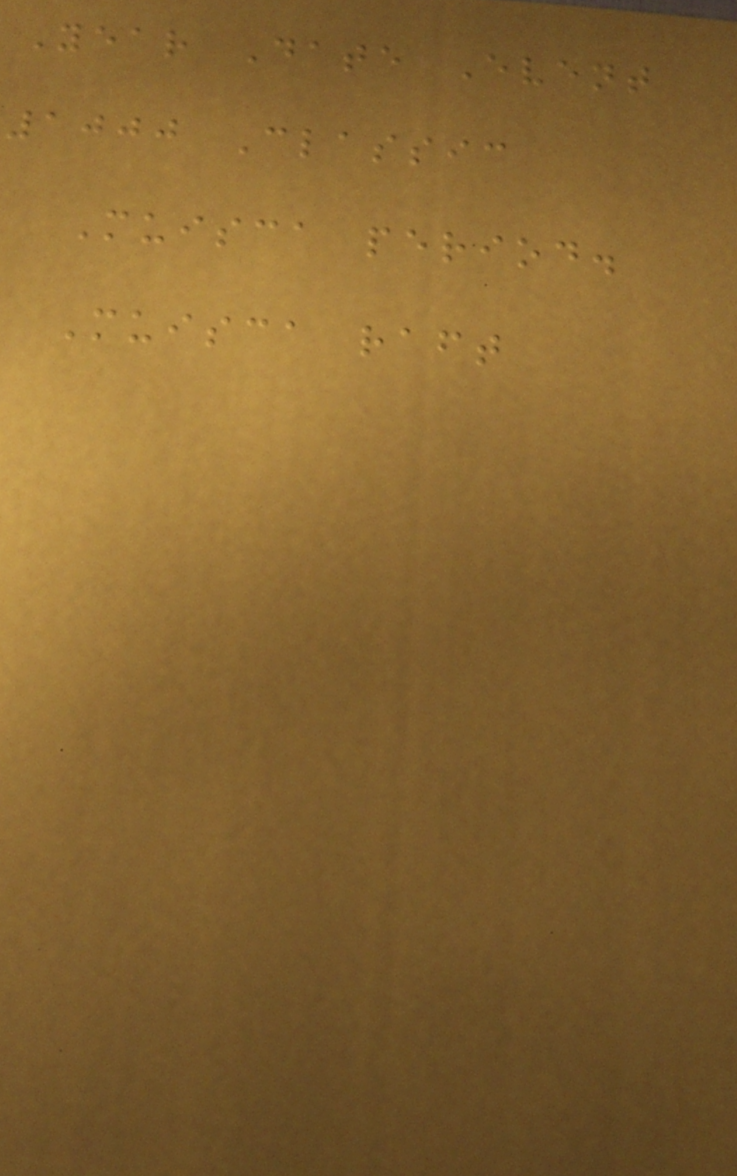Year Date Event
1000 Classic
Muisca period.
Muisca raft
